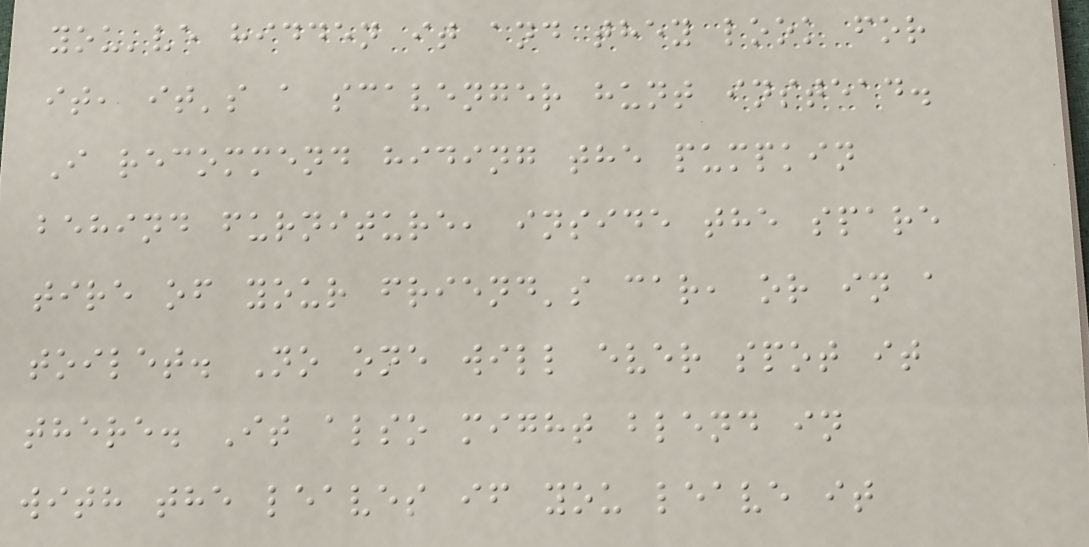you've hidden it and they look for
it, it's a scavenger hunt instead.
I recommend hiding the pumpkin
behind furniture, inside the spare
tire of your friend's car, or in a
toilet. No one will ever spot it
there. It also might blend in
with the leaves if you leave it
